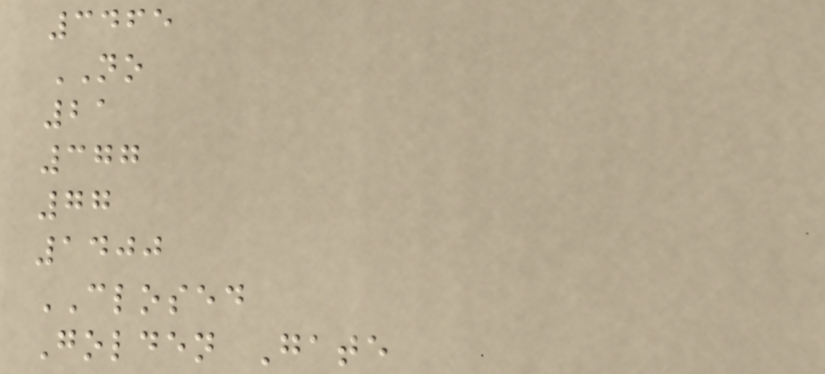3465
NO
21
377
77
1400
CLOSED
Golden Gate
